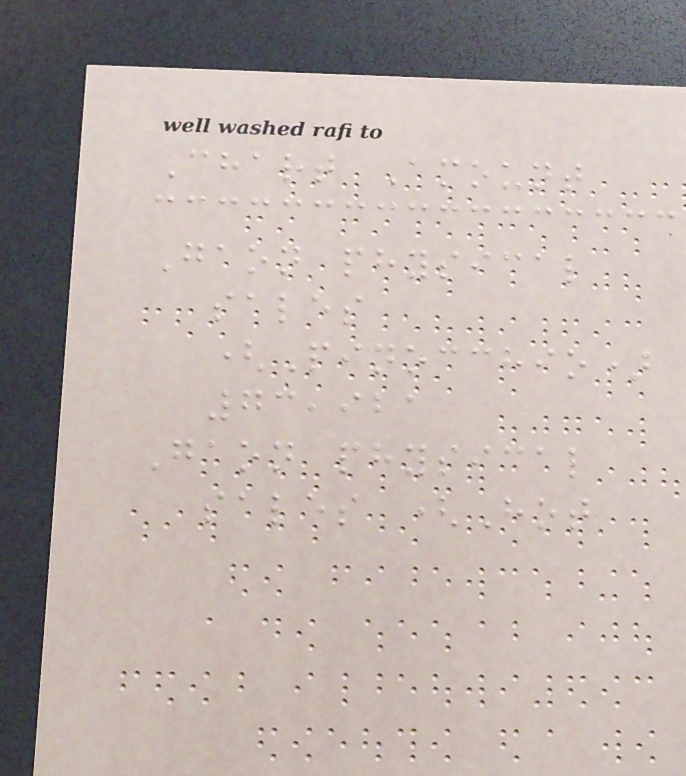Chart Amount
Gaon physical
sales
(Pinocchio)
73,921
Gaon physical
sales (Hot
